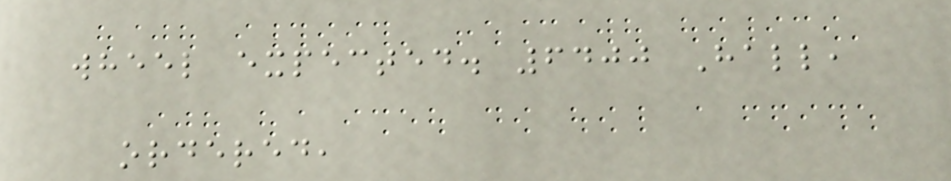wheel expected. 6400 Hall,
ordered,
